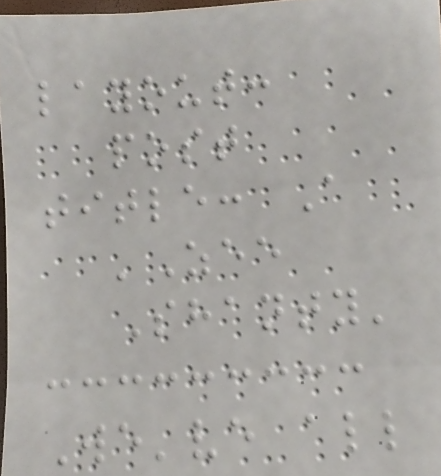layout:
post
title: A
'Zee
Shanty'
We've all
